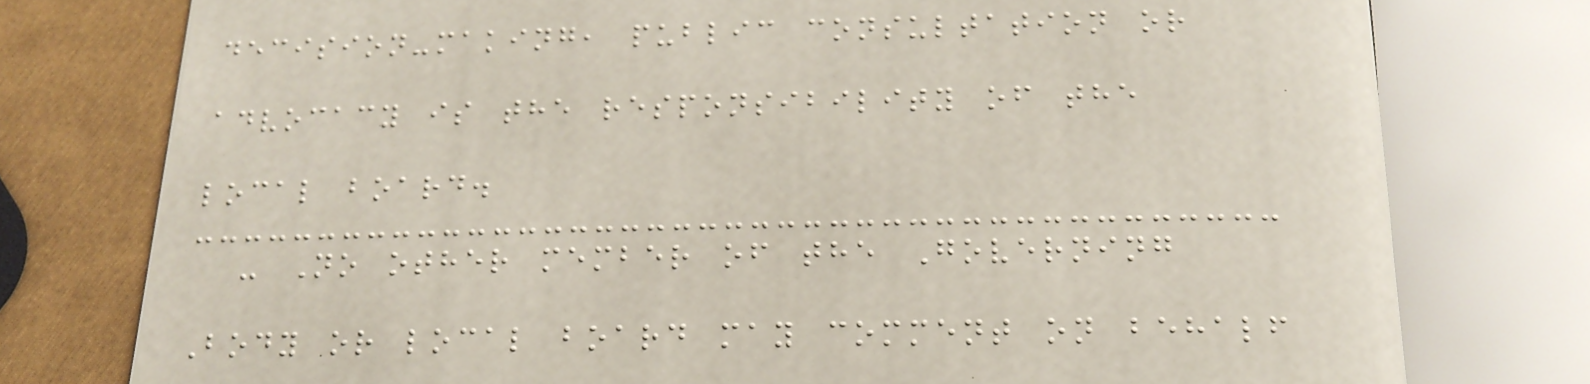decision-making, public consultation or
advocacy is the responsibility of the
local board.
- No other member of the Governing
Body or local board may comment on behalf
